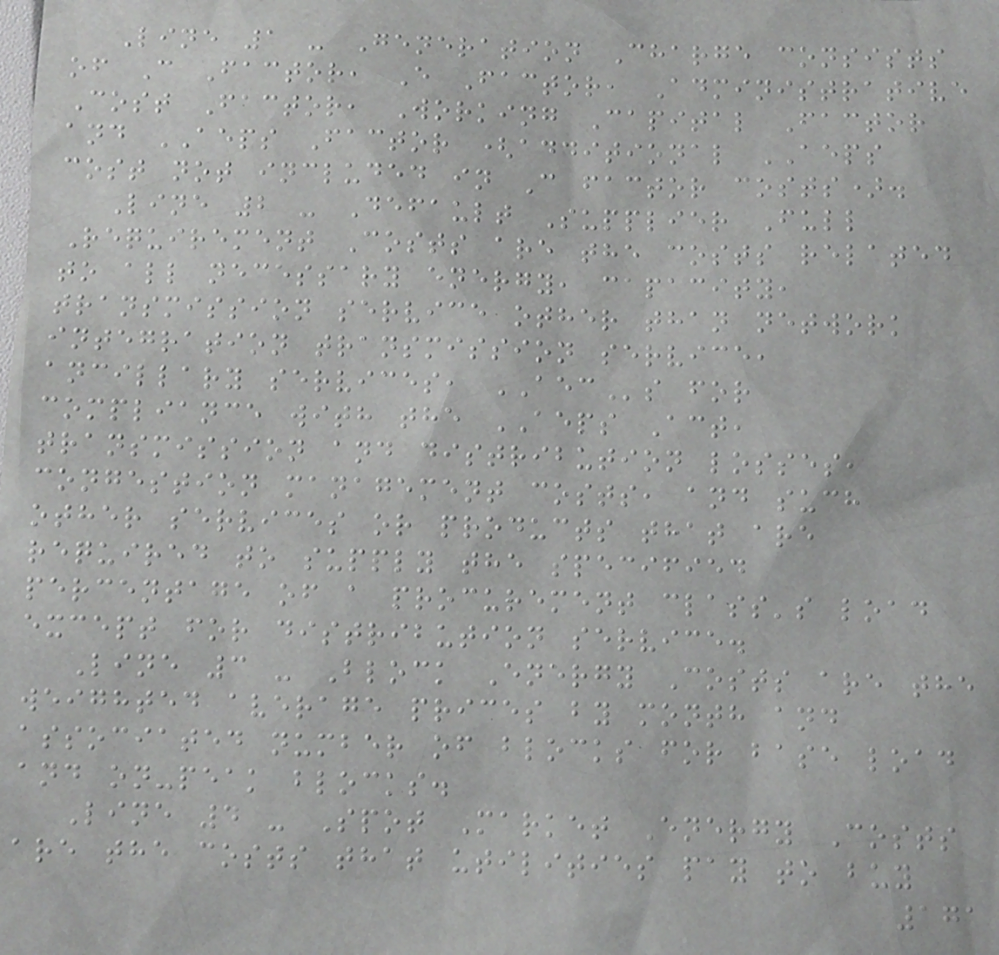Line 1 - Generation Charge consists
of C Factor, E Factor, Administrative
Cost Factor, Working Capital Factor
and AEPS Factor (additional AEPS
cost not included in C factor costs).
Line 2 - Default Supplier Full
Requirement Costs are the costs related
to all necessary energy, capacity,
transmission service other than network
integration transmission service,
ancillary services, AECs for
compliance with the AEPS Act,
transmission and distribution losses,
congestion management costs, and such
other services or products that are
required to supply the specified
percentage of a procurement class's load
except for distribution service.
Line 3 - Block Energy Costs are the
weighted average prices by month and
associated number of blocks for base load
and on-peak blocks.
Line 4 - Spot Market Energy Costs
are the costs that utilities pay to buy
171
